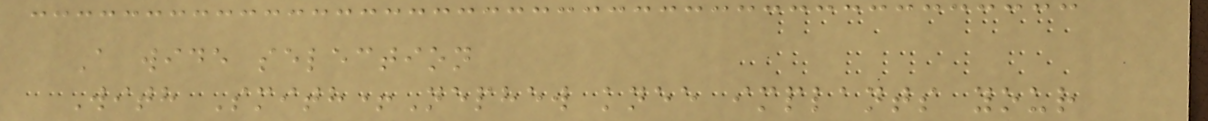A wide selection
With Smith+Nephew knee implants your
